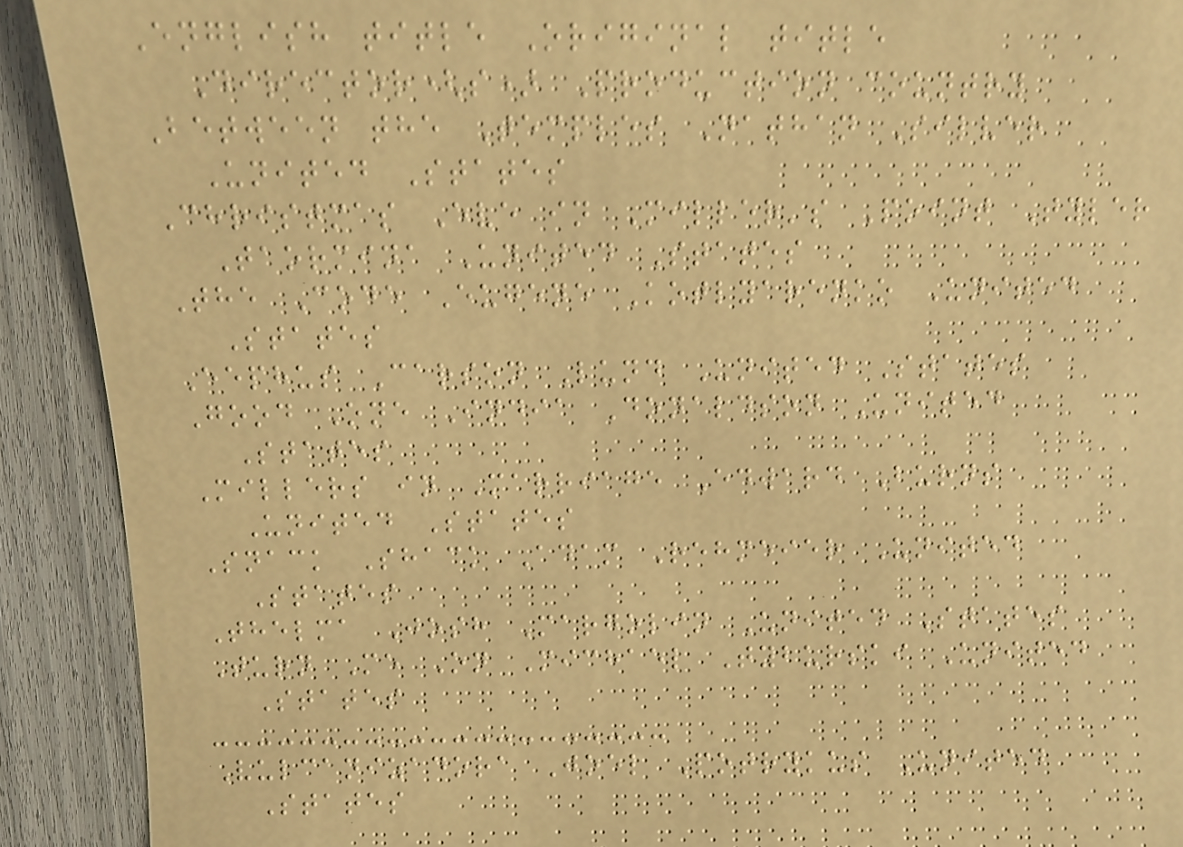English title Original title
Director(s) Production country
Between the Temples Nathan Silver
United States
Christmas Eve in Miller's Point Tyler
Taormina United States
The Code Eugene Kotlyarenko United
States
Eephus Carson Lund United States
Good One India Donaldson United
States
Millers in Marriage Edward Burns
United States
Snack Shack Adam Rehmeier United
States
Thelma Josh Margolin United States
Turn Me On Michael Tyburski United
States
Vulcanizadora Joel Potrykus United
States
